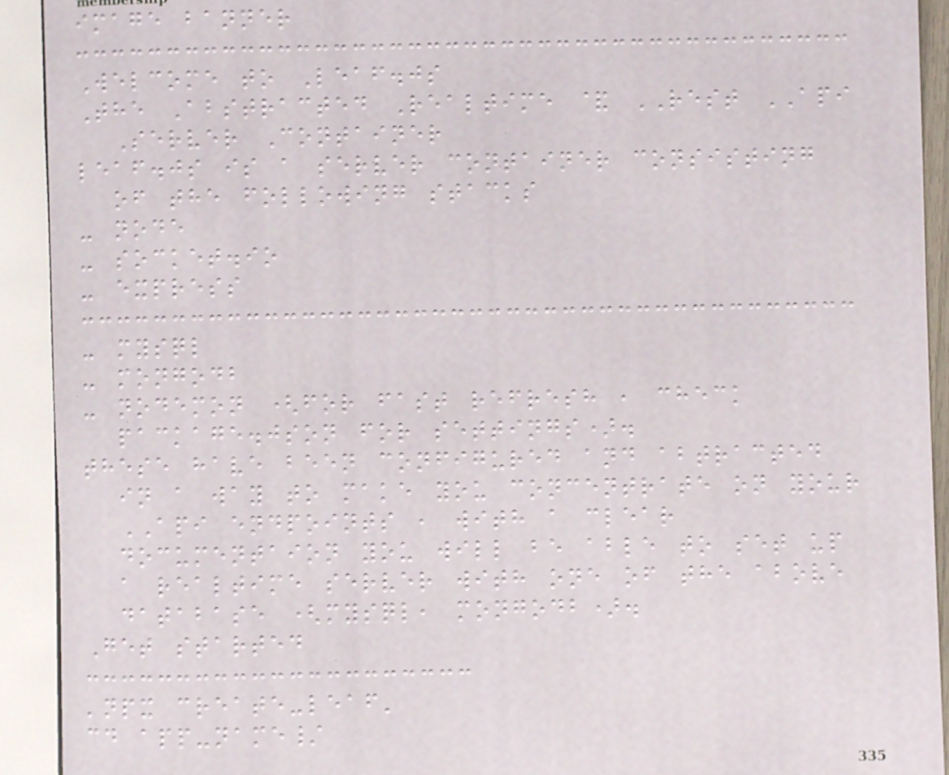image banner
Welcome to Leaf.js
The Abstracted Realtime & REST API
Server Container
leaf.js is a server container consisting
of the following stacks
- node
- socket.io
- express
- mysql
- mongodb
- nodemon (for fast refresh , check
package.json for settings).
these have been configured and abtracted
in a way to make you concentrate on your
API endpoints , with a clear
documentaion you will be able to set up
a realtime server with one of the above
database (mysql, mongodb).
Get started
'npx create-leaf'
cd app-name/
